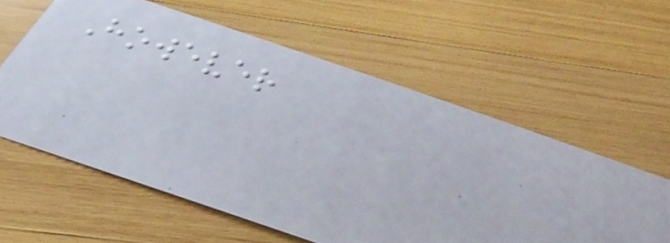However
